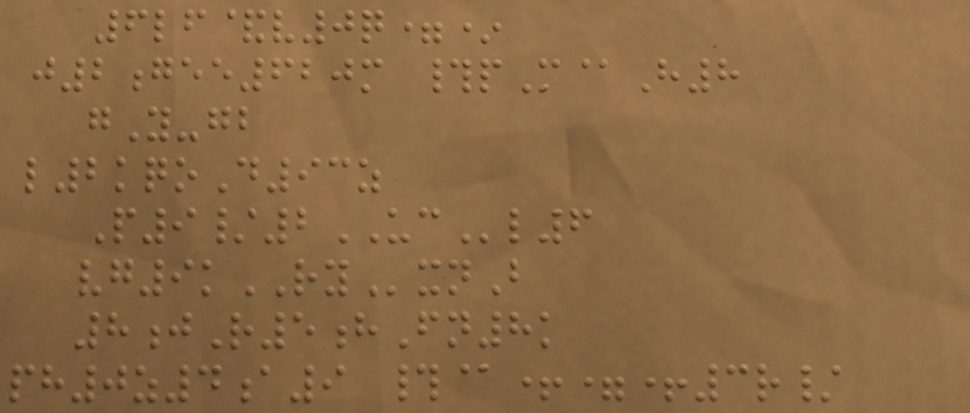6lf&v0q=*
j2gee620m #pM@H8
gY-gb
l2kqoD93z
P9/2UCl6
vg9kRYxnB
8jR5hFn8k
ph0z4a9 #@+=+3r/
